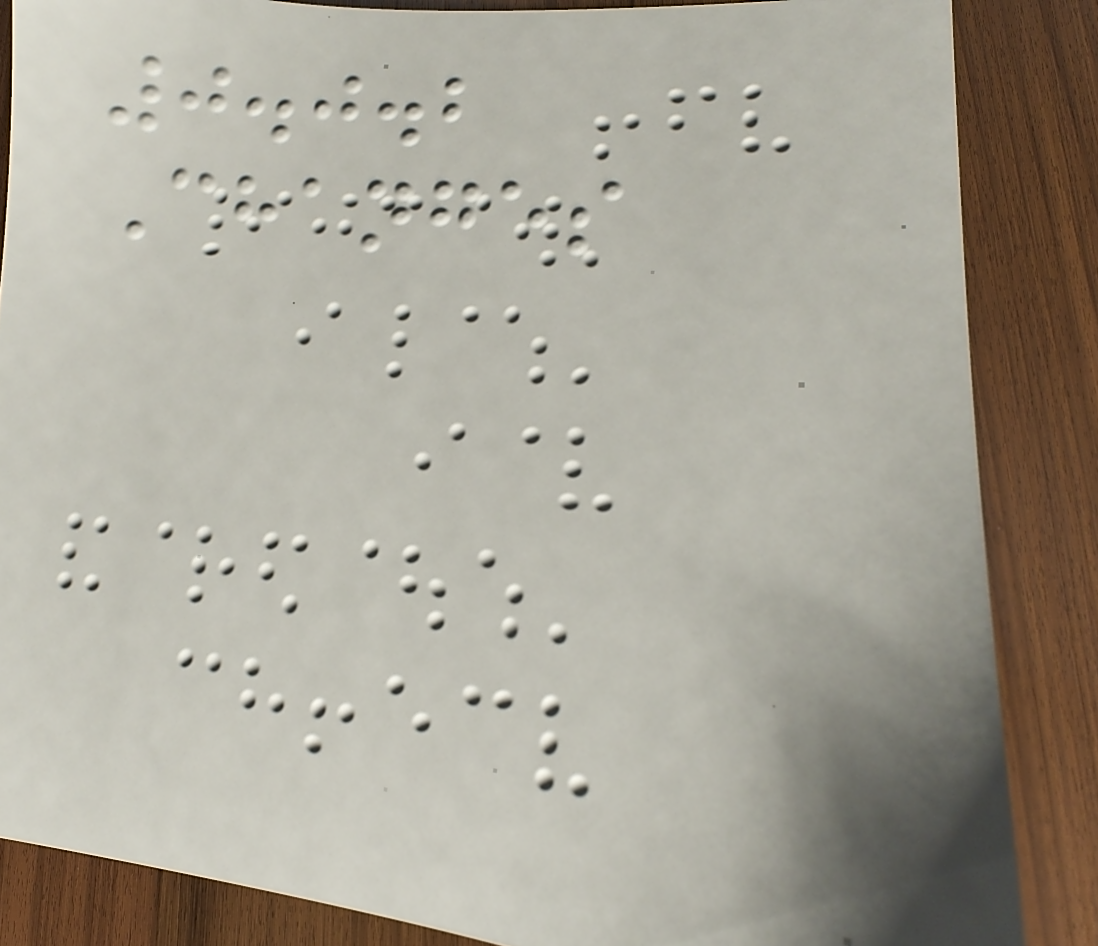0.0.2
Changes
